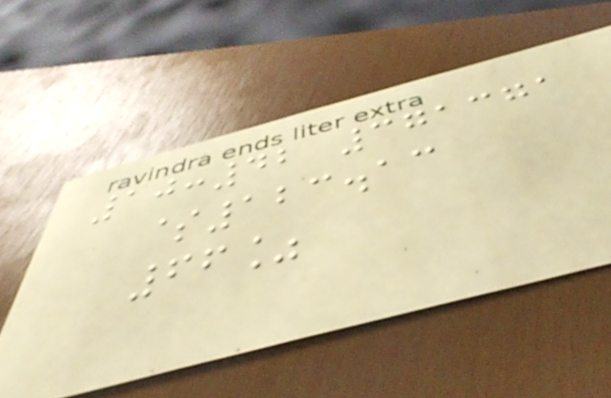10:42 371371
$123.13
66%
